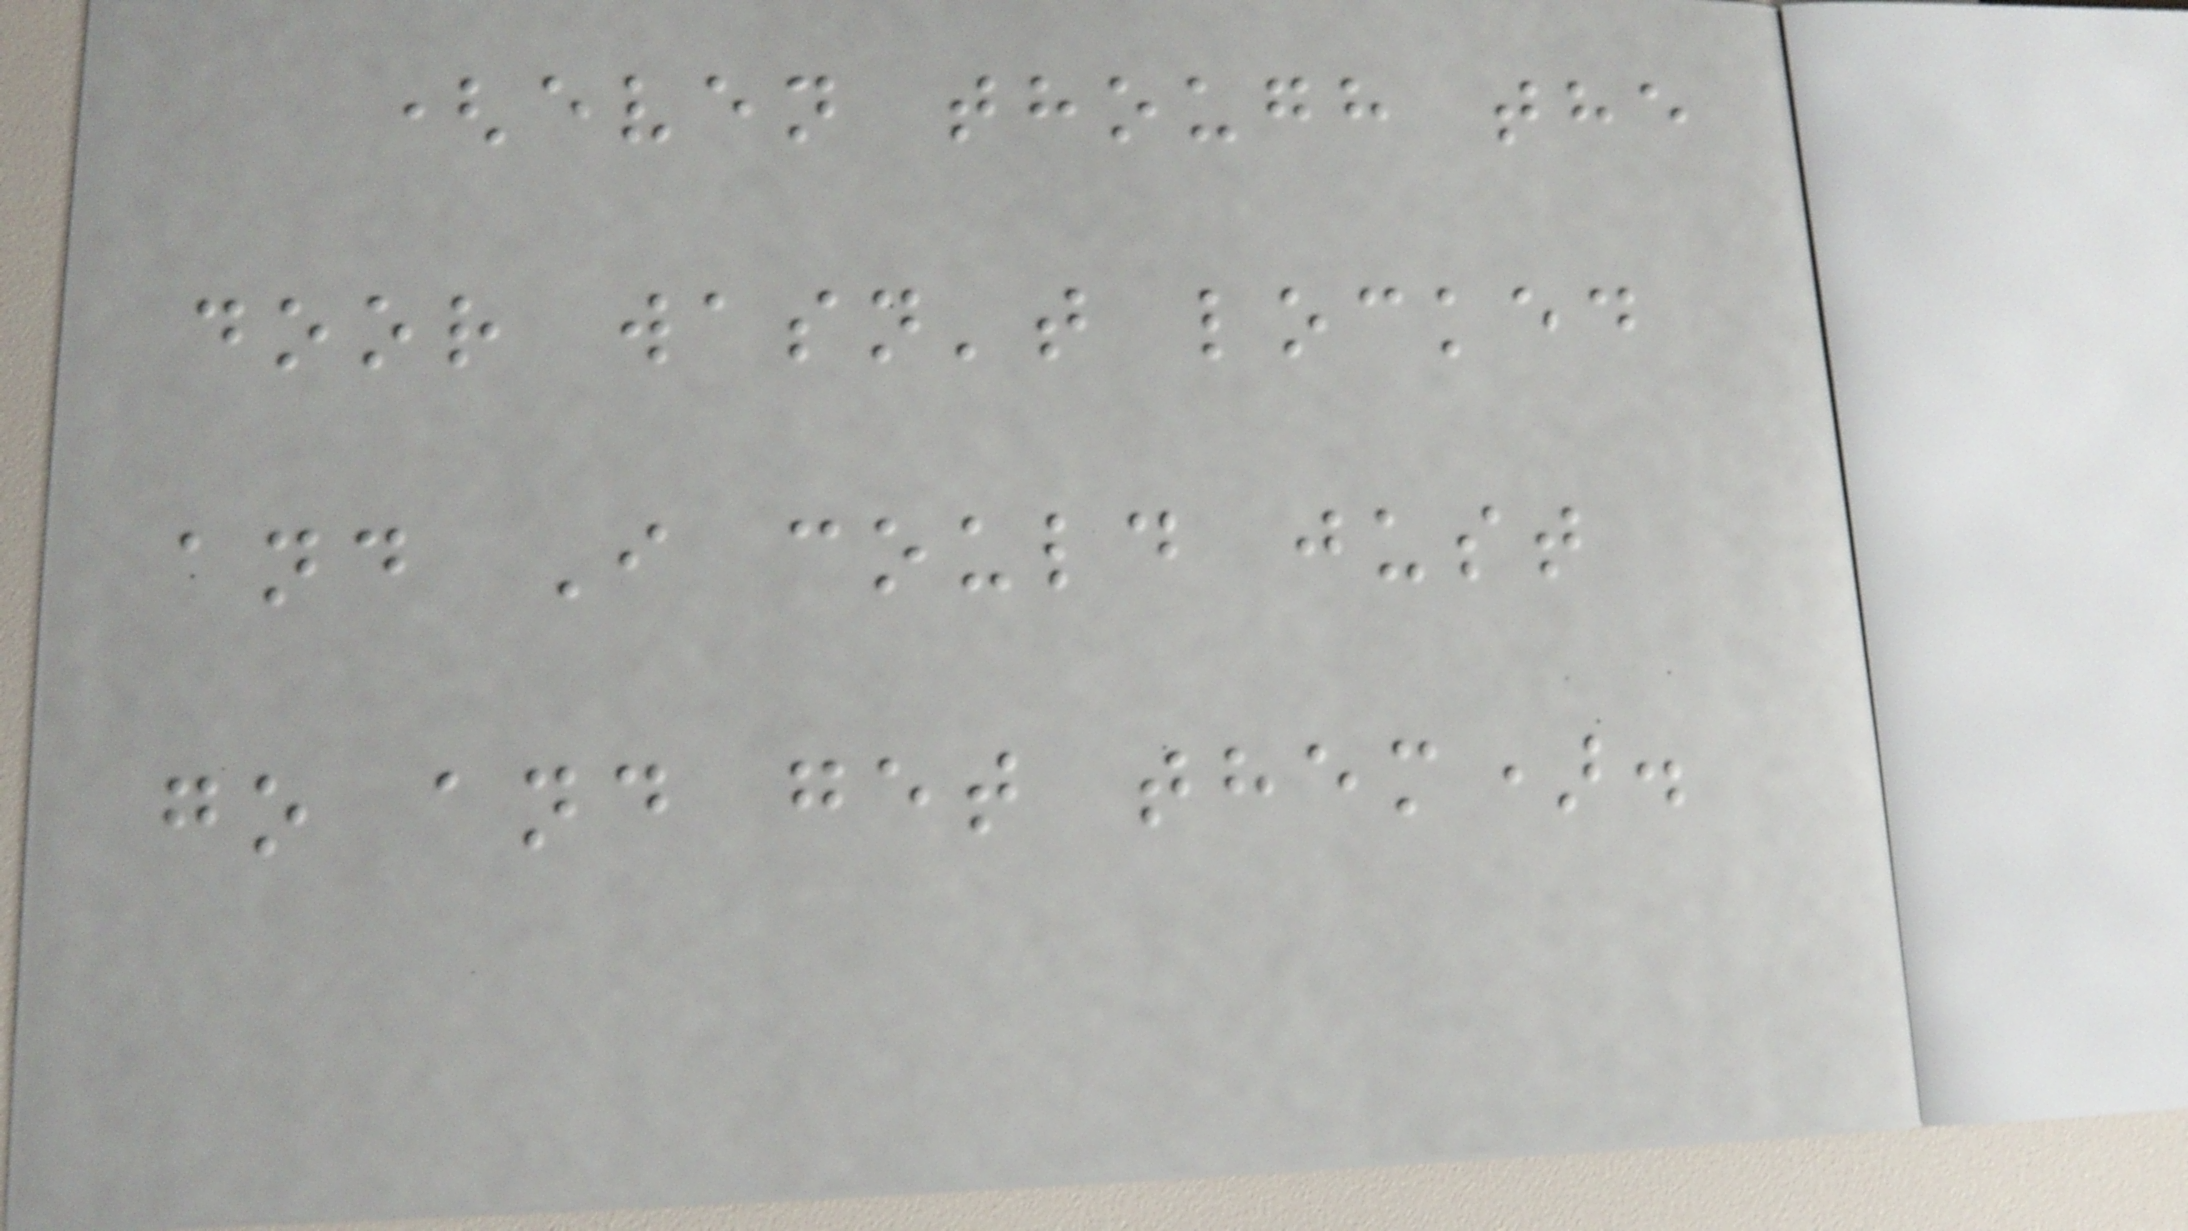(even though the
door wasn't locked
and I could just
go and get them).
